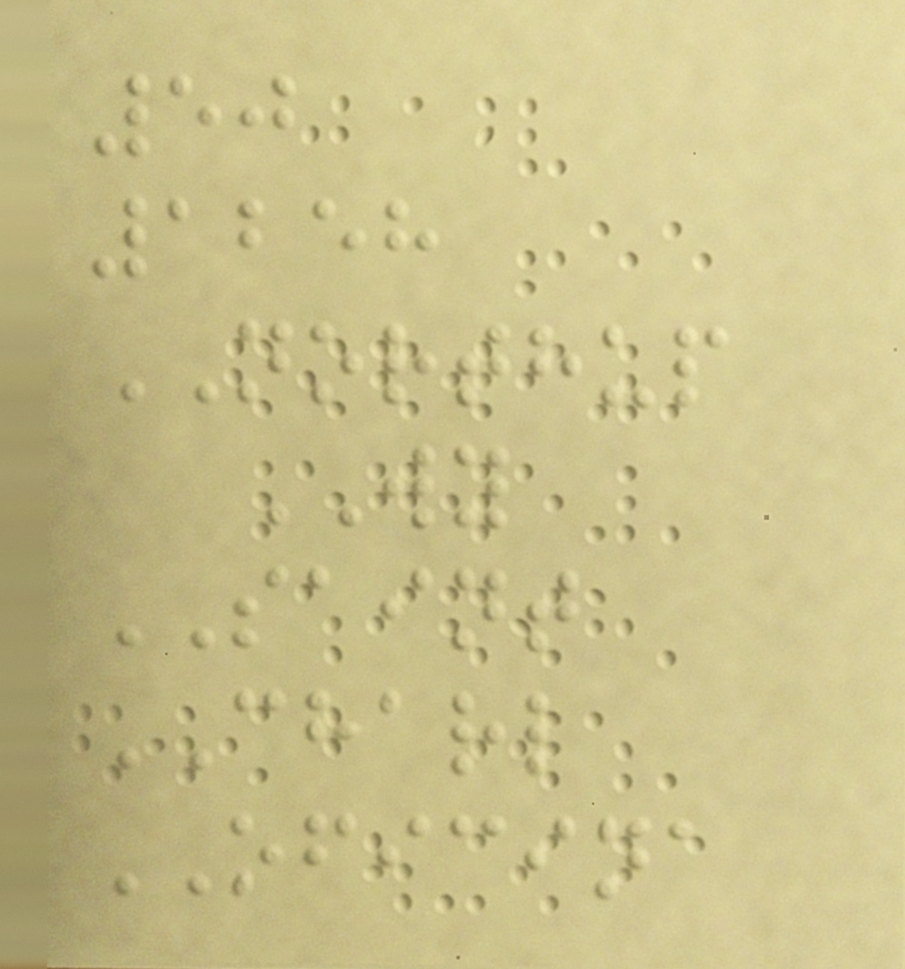50
1258
NORTHUP
WY
SAINT
CHARL
OFICINA
